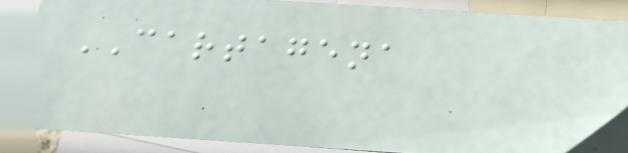CARTAGENA
